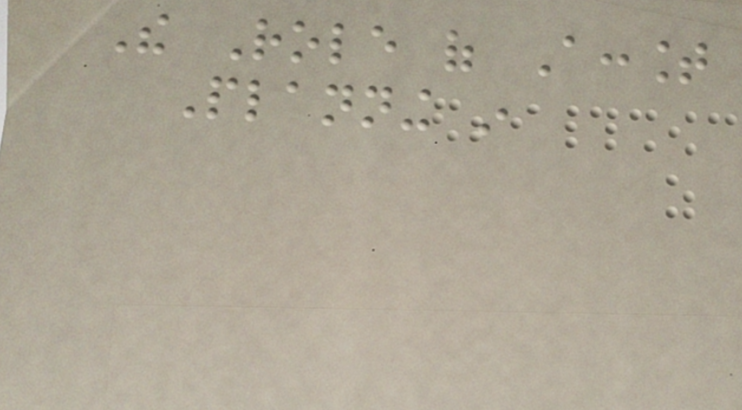The Role of Account
Planning in
